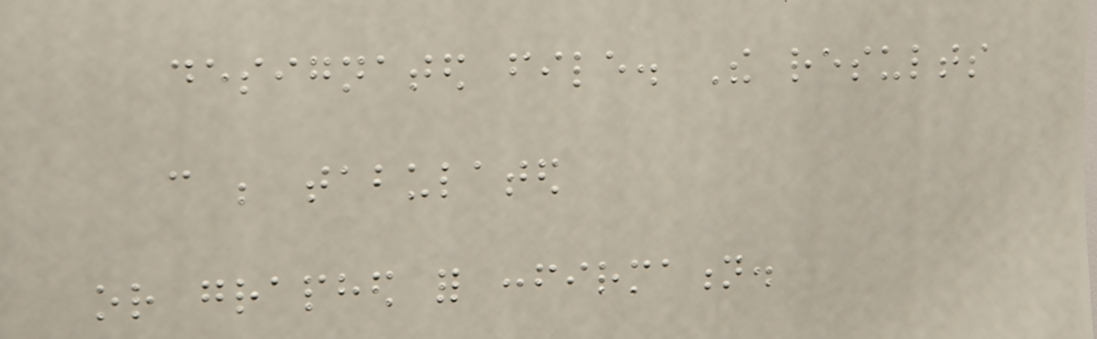designated file. The results
can be tabulated
or graphed for confirmation.
